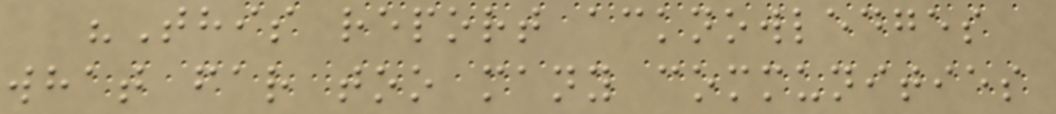"This report acknowledges
what far too many communities
